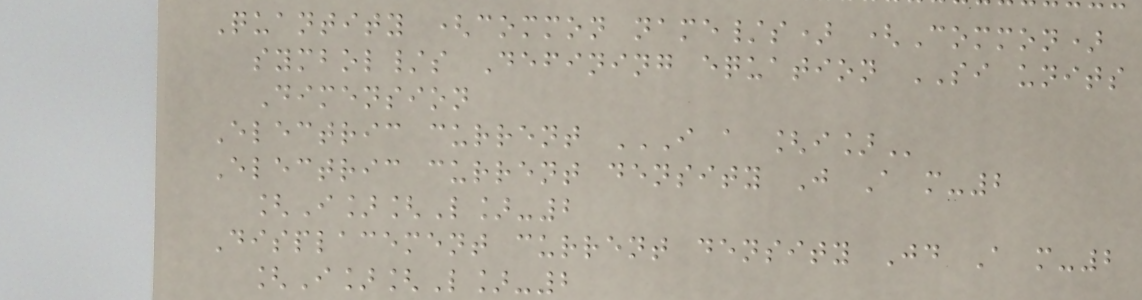Quantity (common name/s) (Common)
symbol/s Defining equation SI units
Dimension
Electric current I A [I]
Electric current density J A m-2
[I][L]-2
Displacement current density Jd A m-2
[I][L]-2
